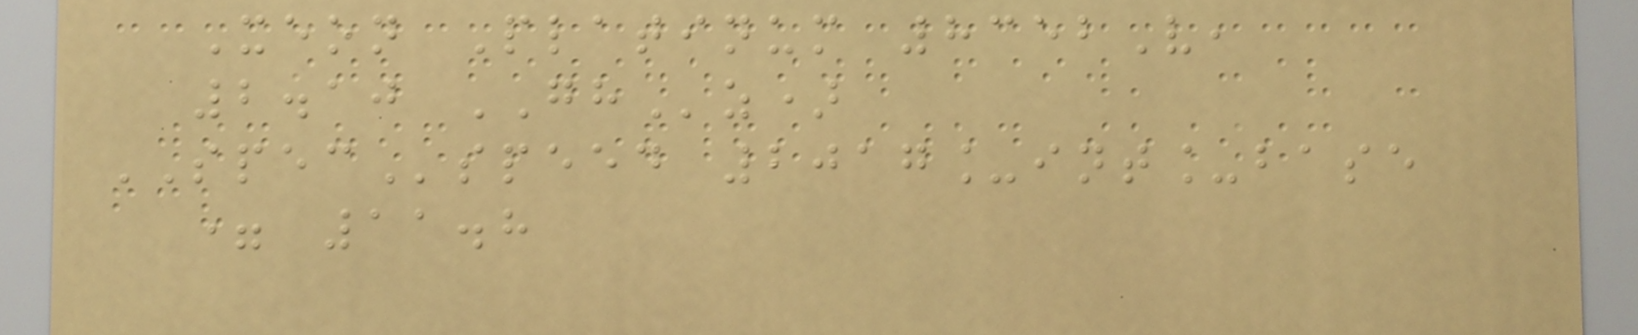Xeon Platinum 8352V,
2.10 GHz)
SPECspeed 2017_int_base
= 11.8
